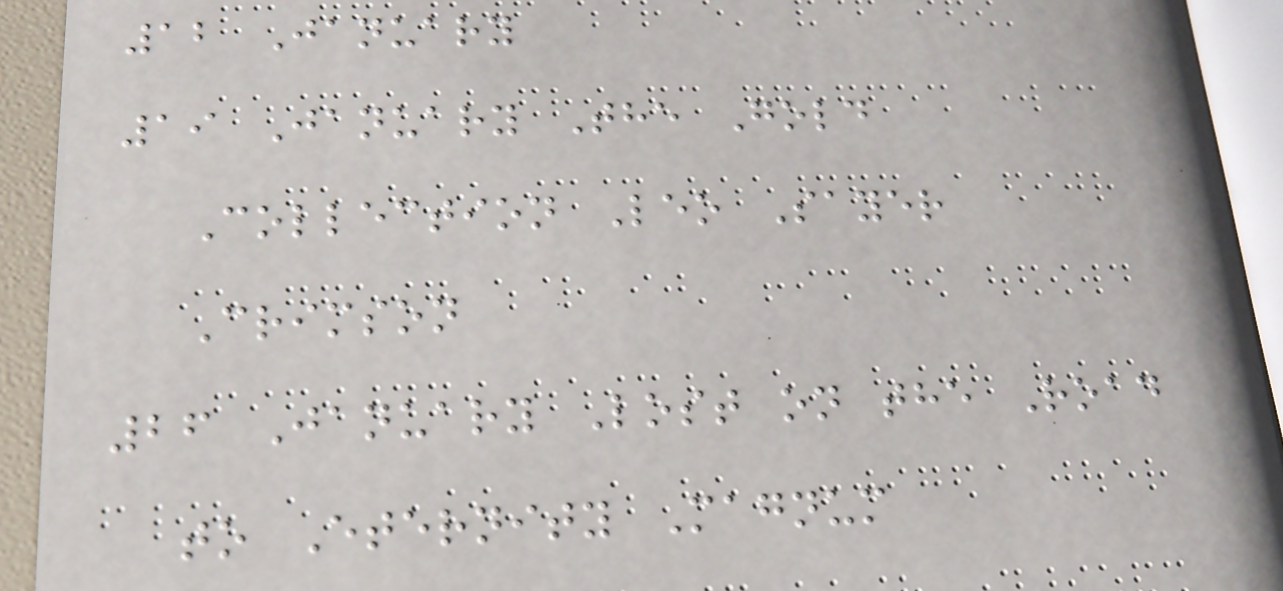12 January
19 January The Gold
Collection Leo Sayer
Crimson
26 January Lost on the Road
to Eternity Magnum
